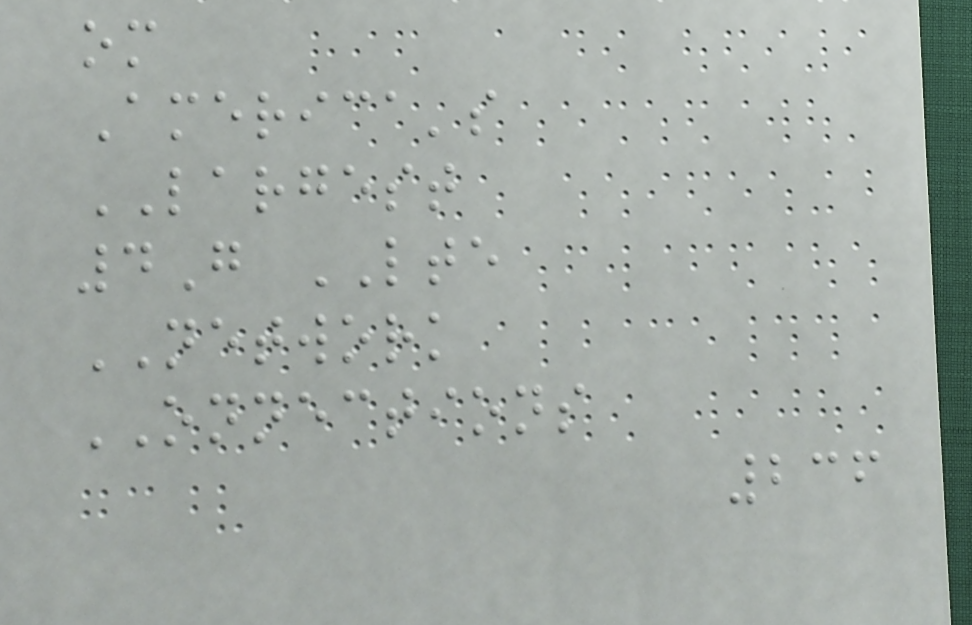om
America's
LARGEST
4G LTE
NETWORK
ONNECTIONS
236
